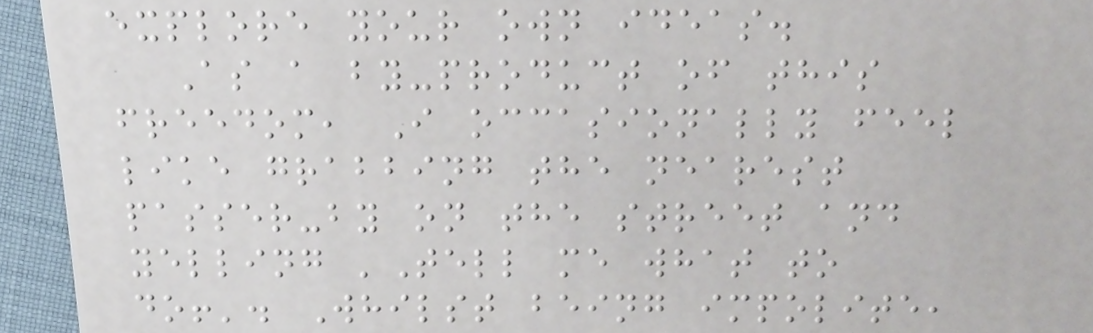explore your own ideas.
As a by-product of this
freedom, I occasionally feel
like grabbing the nearest
passer-by on the street and
yelling 'Tell me what to
do!'. Whilst being impolite,
